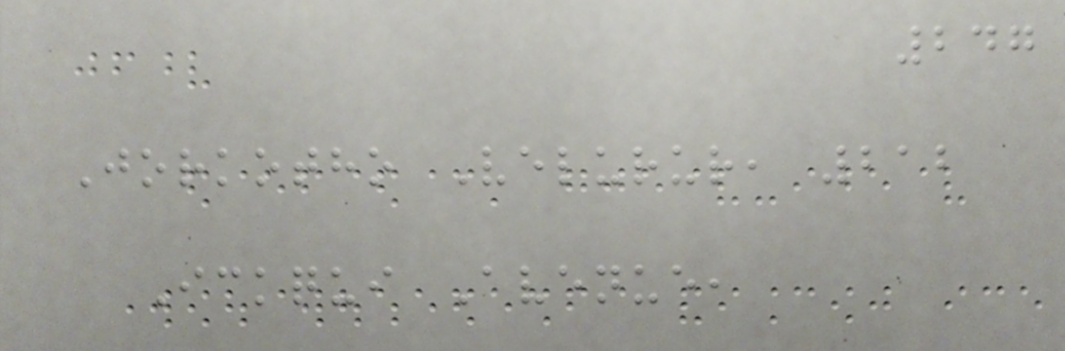247
Jorkotho Velurur, 212
Ickqui Avenue,
